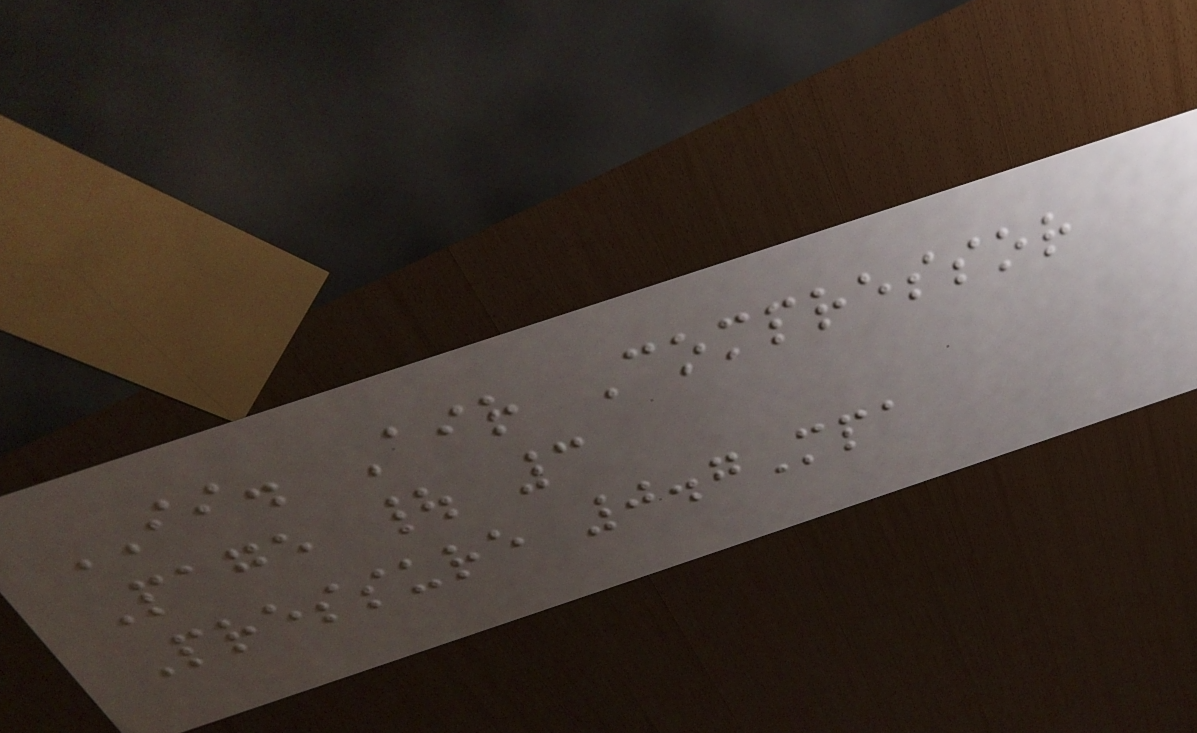II. Air Compressor
Page | 3
Pressure 0.7Mpa
